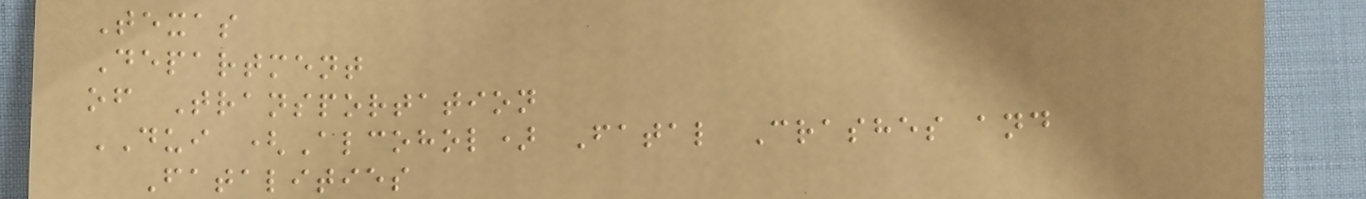Texas
Department
of Transportation
DUI (Alcohol) Fatal Crashes and
Fatalities
